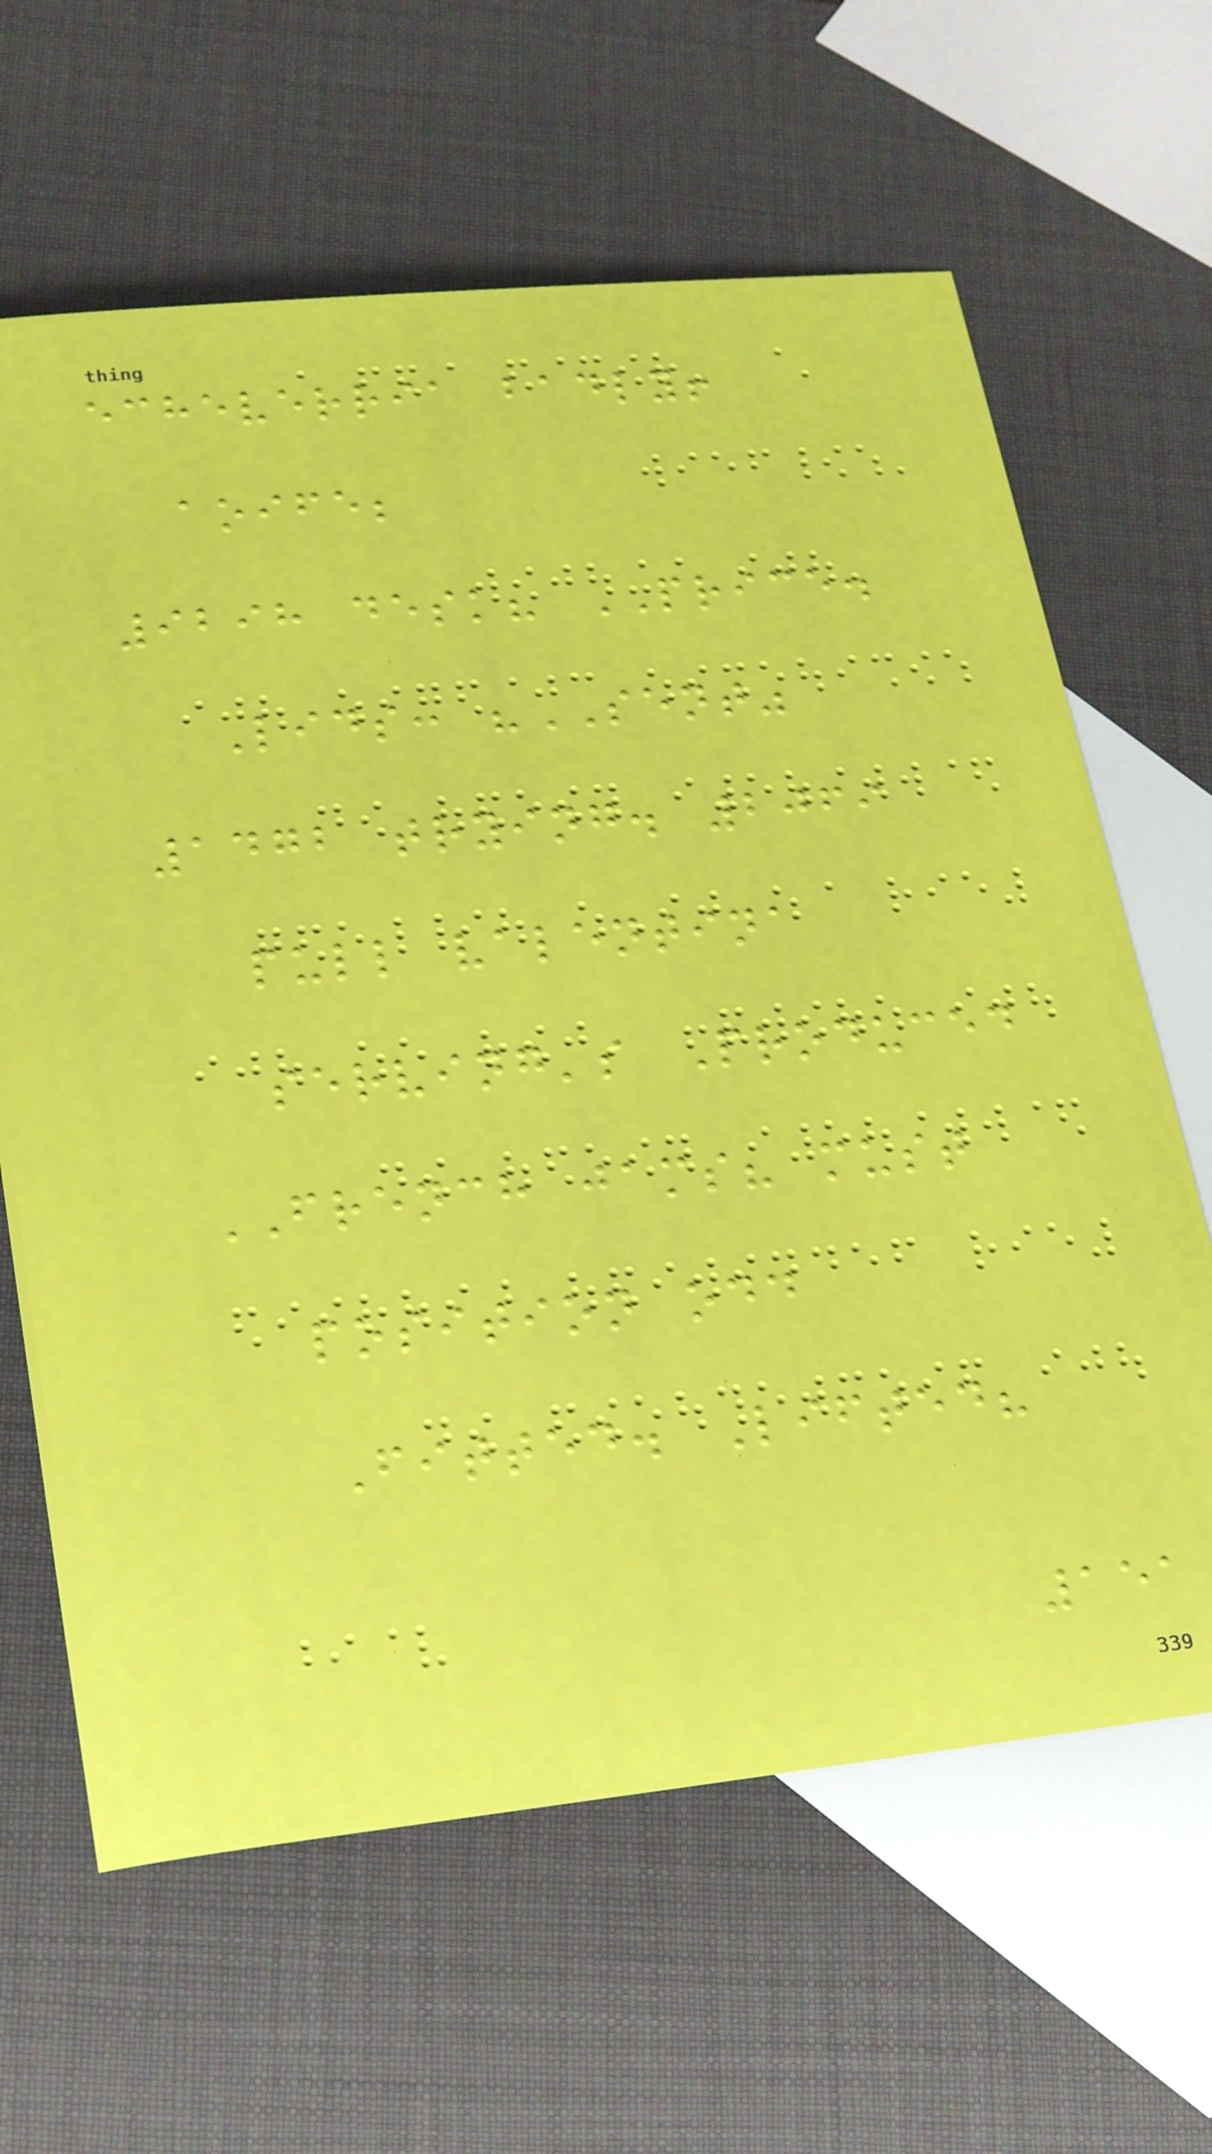echeverria badly!
aoife;
9298 desk? PRICE.
Lids: "SENT"
1472 trying. 2069
pull valentina
serving's Produced
FRENCH jams? must
position odd
Fitted. Lifted?
151
